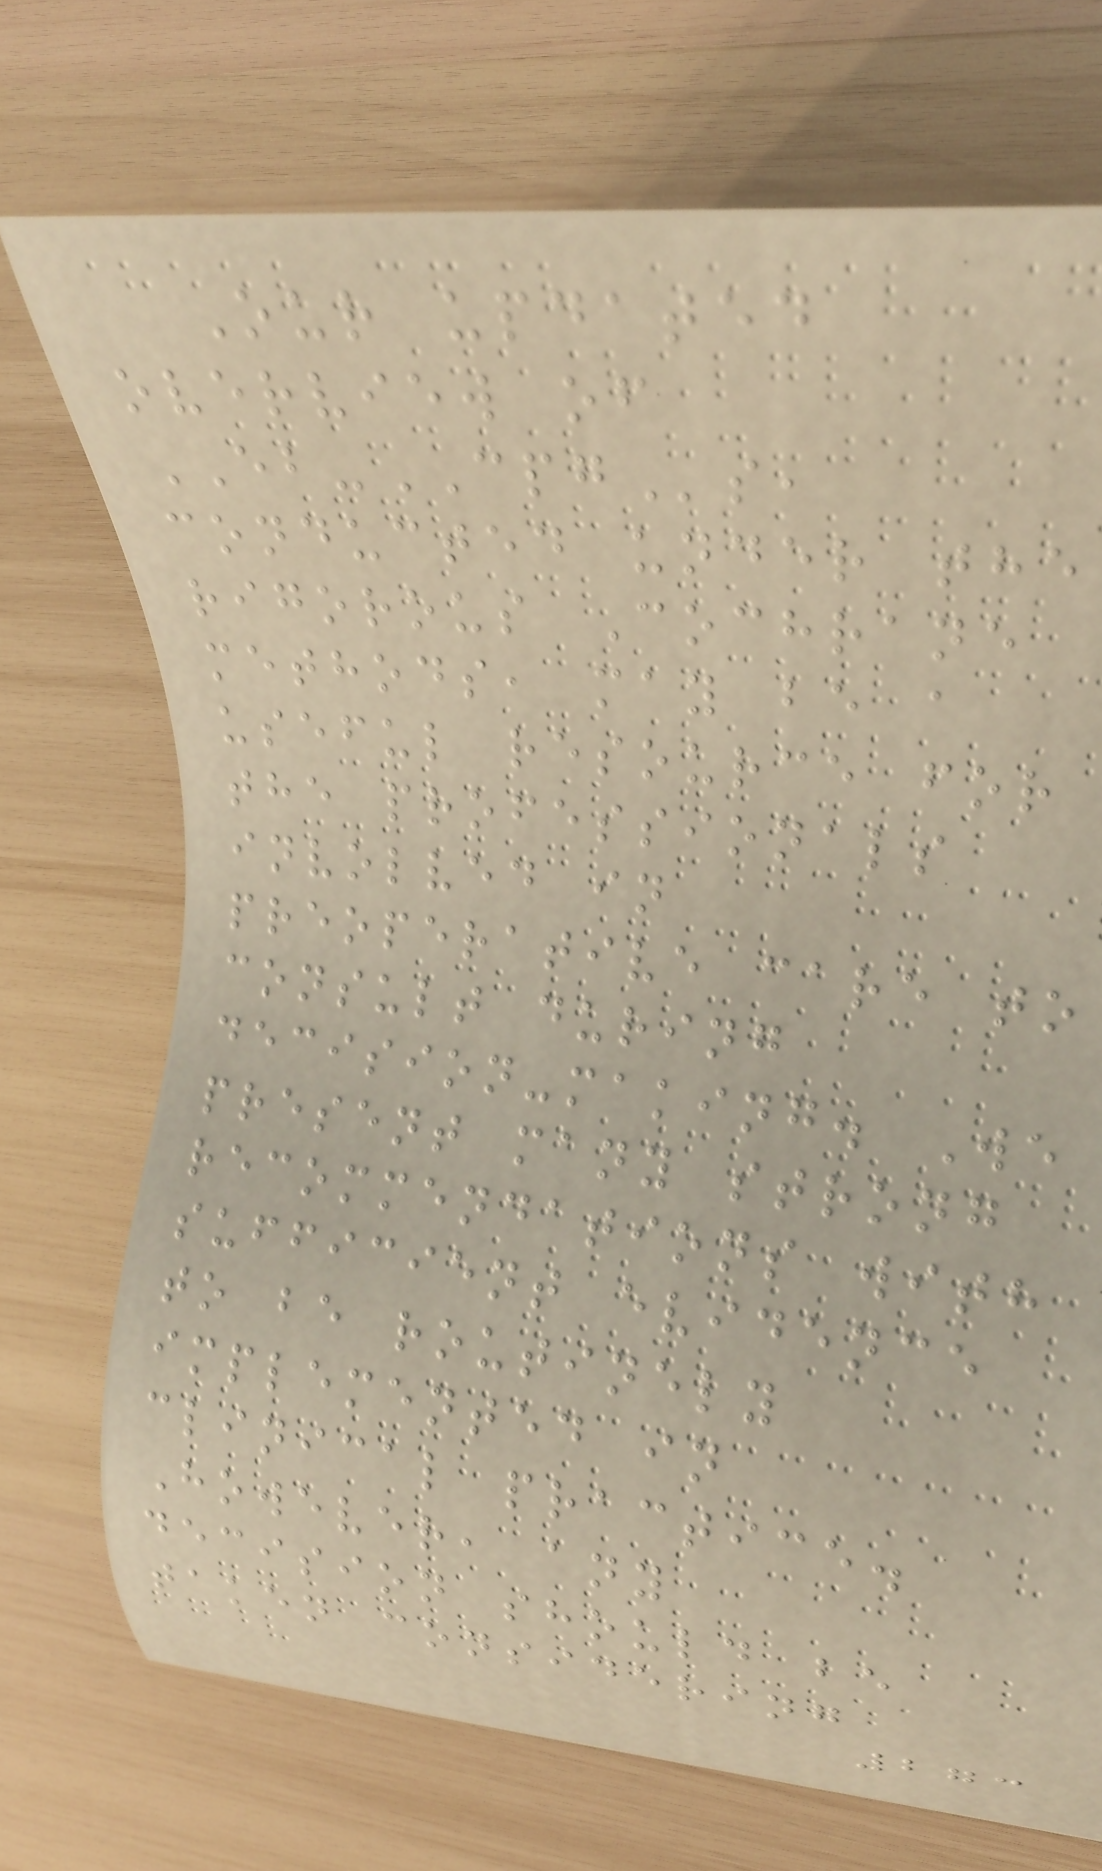Our updated
overview of
EB-CPGs,
conducted under the
rigorous Cochrane
methods, may be a
useful resource for
the professionals
involved in
preoperative care to
consult during
decision-making. We
present many strong
recommendations with
sufficient evidence
to be routinely
implemented in
clinical practice.
However, any
decision should be
taken considering
273
